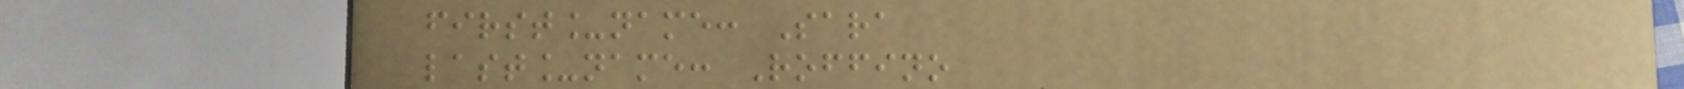first_name: Sara
last_name: Roffino
